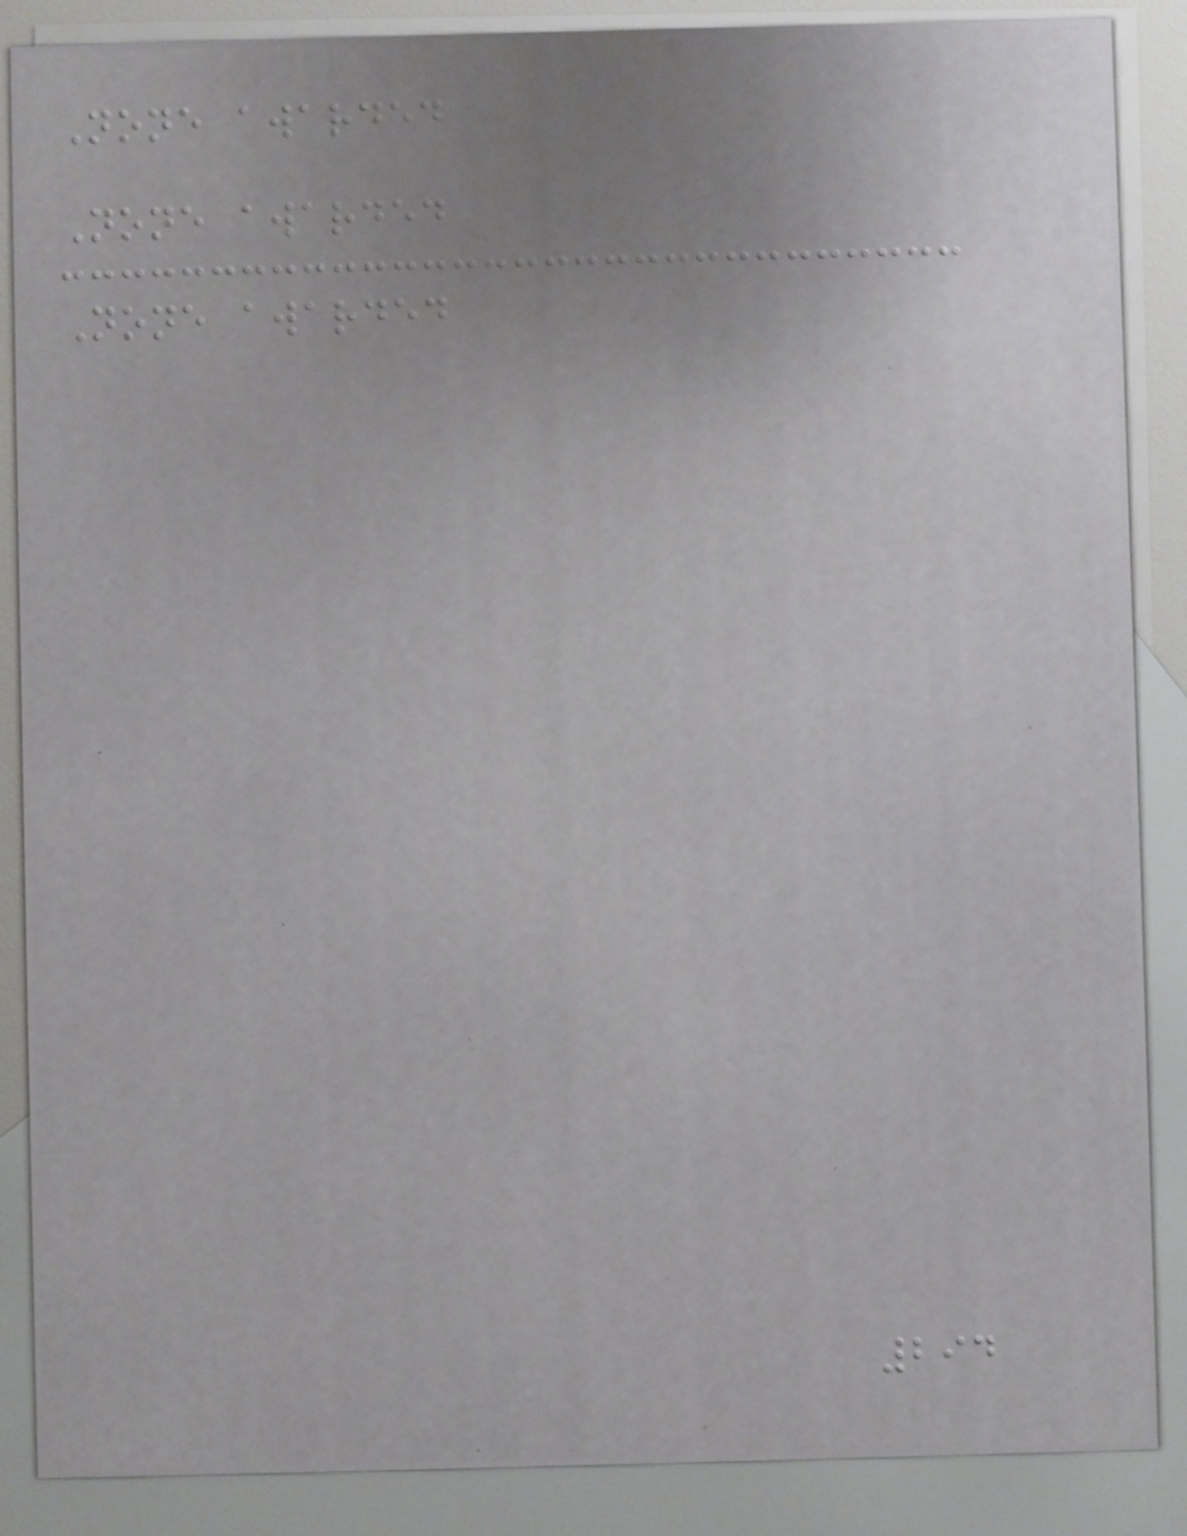None awarded
None awarded
None awarded
294
